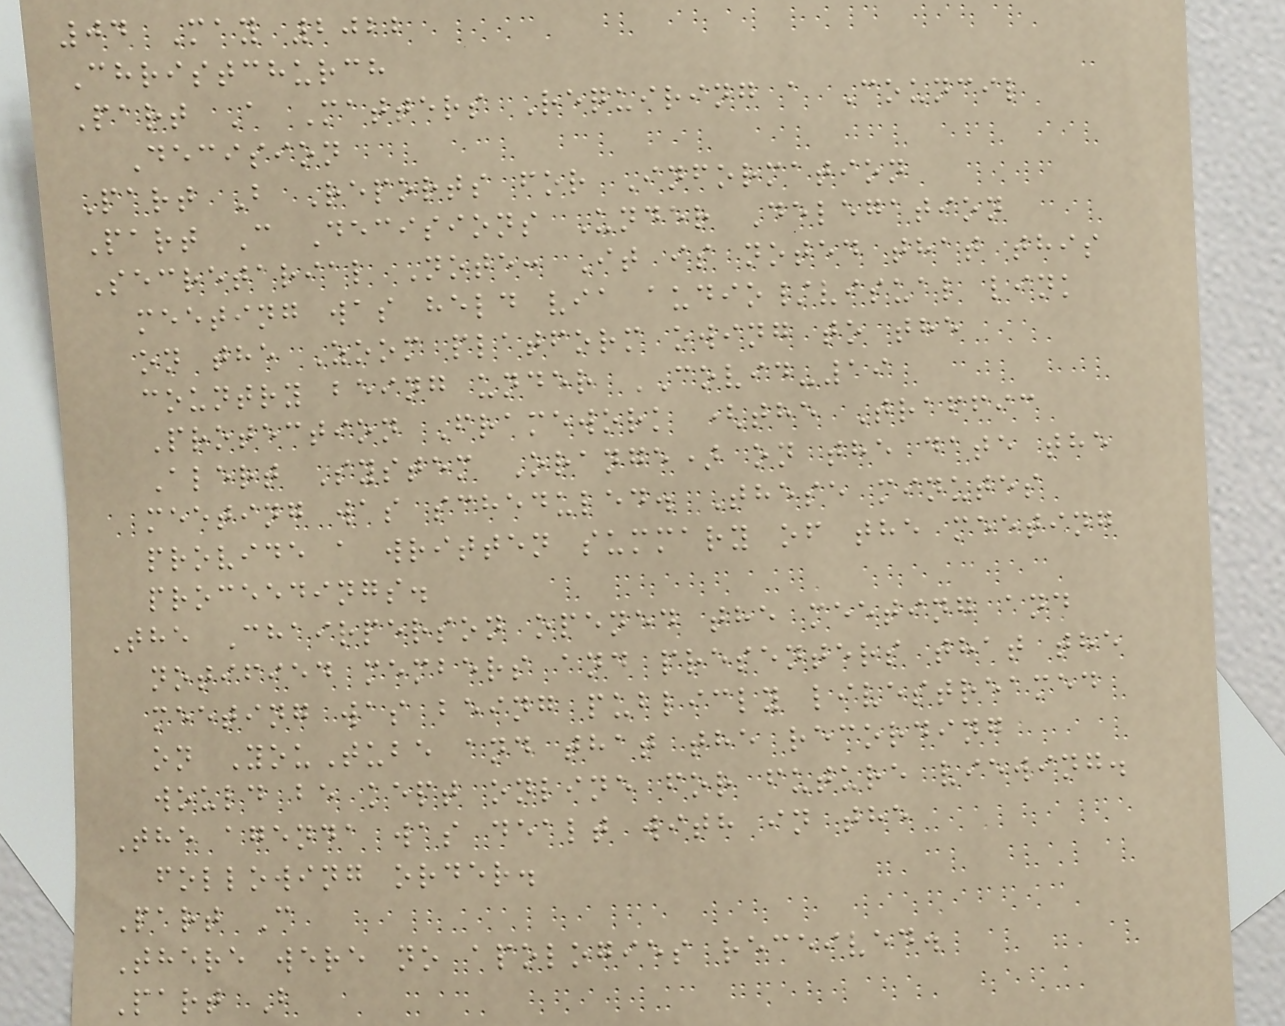04 May 2022
Christchurch
Part A Matters Requiring a Council
Decision
Part B Reports for Information
Part C Decisions Under Delegation
Secretarial Note: It is noted that this
meeting was held via audio/visual link
on the Zoom platform owing to the
country being under COVID-19
Protection Framework (the Traffic
Alert System Orange) on the date the
meeting was scheduled. These minutes
provide a written summary of the meeting
proceedings.
The Chairperson opened the meeting and
notified members and presenters that the
meeting was being publicly livestreamed
on YouTube and that the recording
would be kept online for future viewing.
The agenda was dealt with in the
following order.
Part C
There were no apologies received.
Part B
